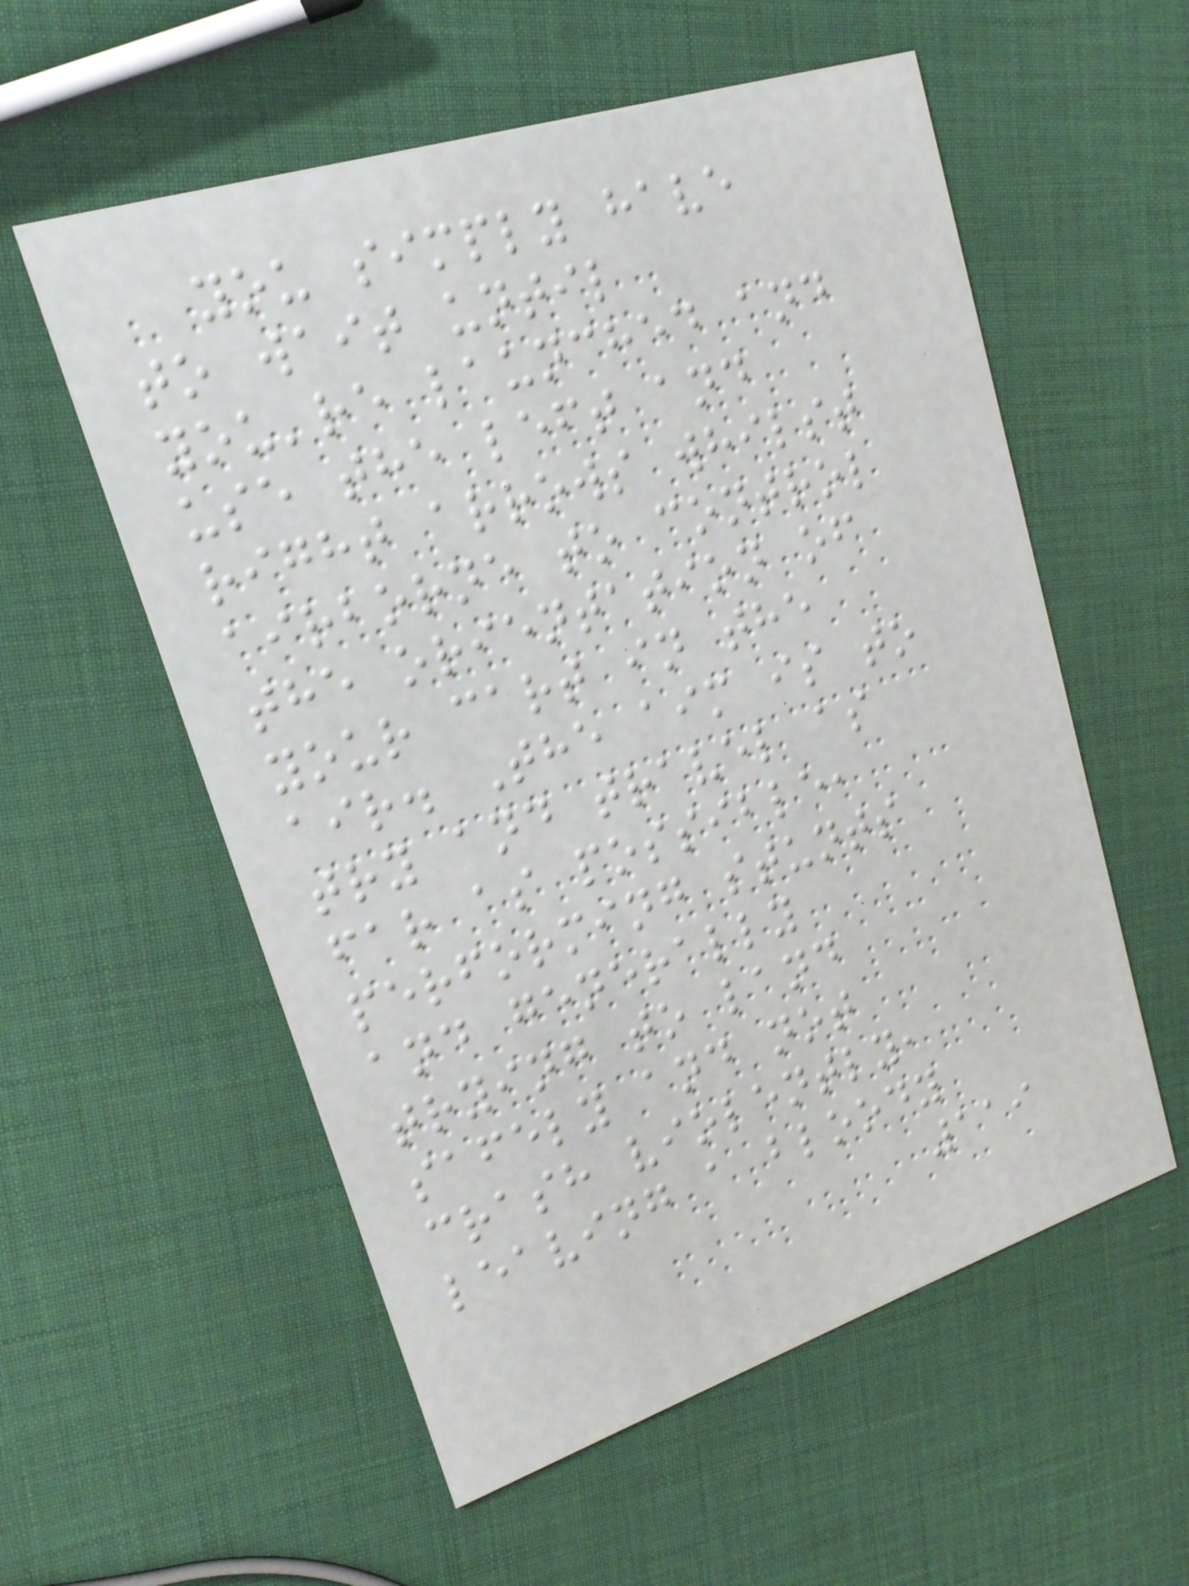you simply have
to wait until
you're launched and
use the left and
right arrows whilst
airborne to control
the orientation of
your cart in the
air. The aim is to
try and travel as
far as possible,
performing stunts
and generally
trying to land
safely and not
crash violently,
leaving a bloody
119
